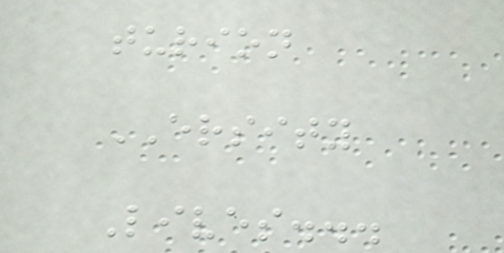turion
ERSITY
Lives...
